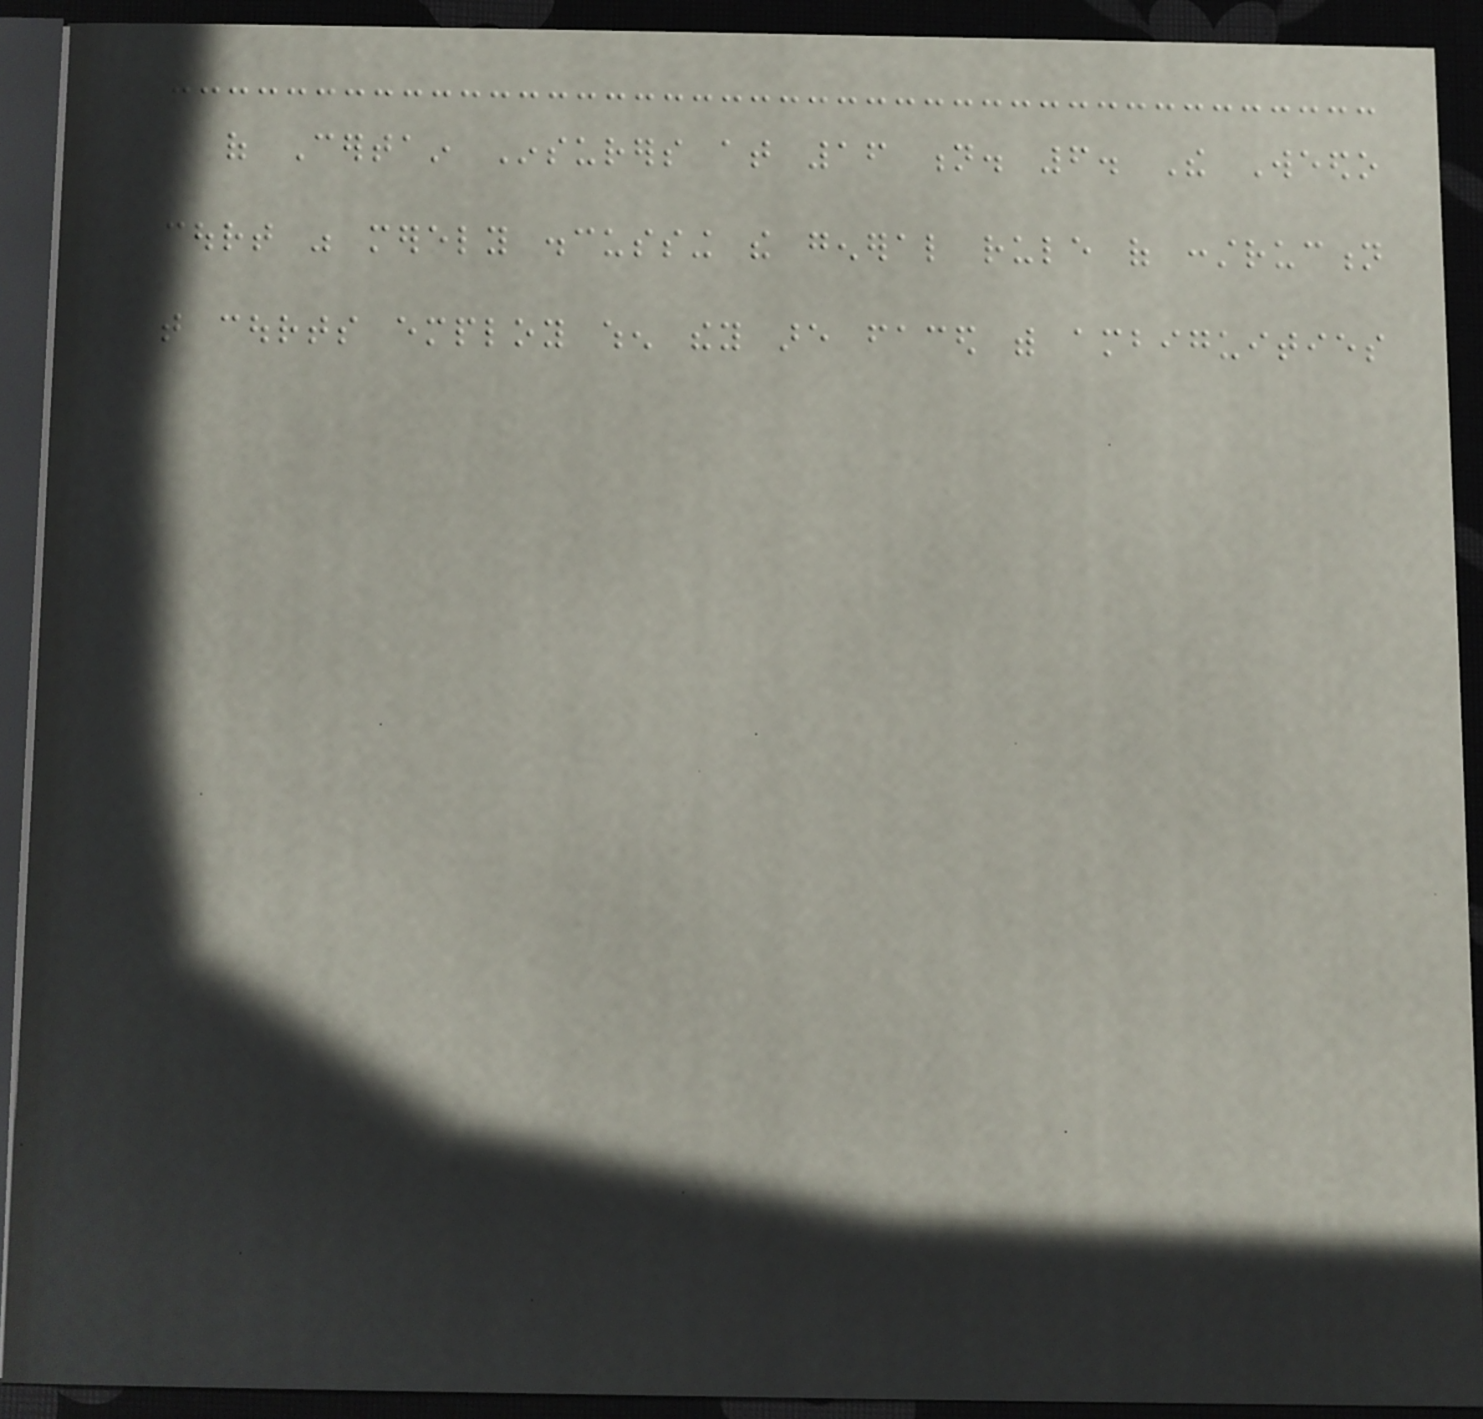of Certain Insurers at 16 n. 6. The Weedo
court was merely discussing the general rule of construction
that courts employ when they are faced with ambiguities
